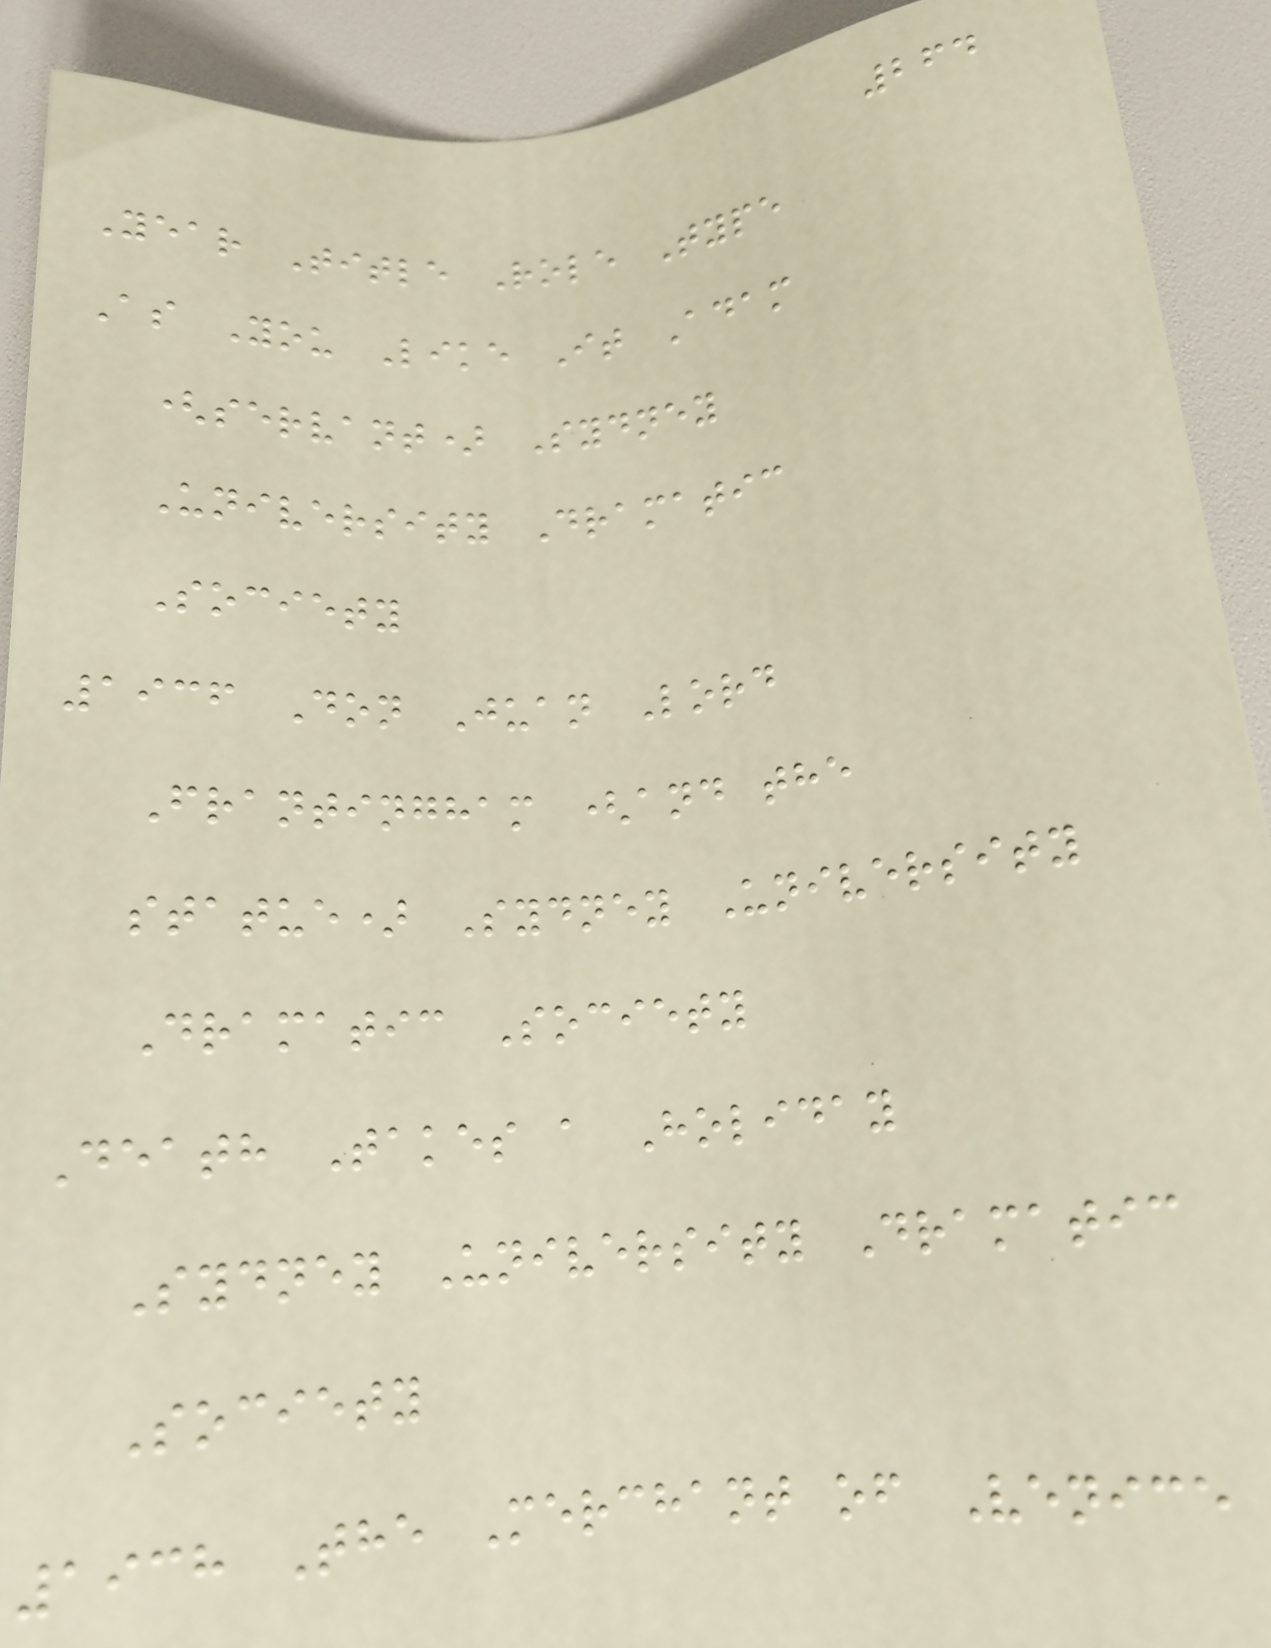264
Year Title Role Type
As You Like It Adam
(servant) Sydney
University Dramatic
Society
1936 Don Juan Lord
Frantingham (and the
statue) Sydney University
Dramatic Society
Death Takes a Holiday
Sydney University Dramatic
Society
1938 The Merchant of Venice
